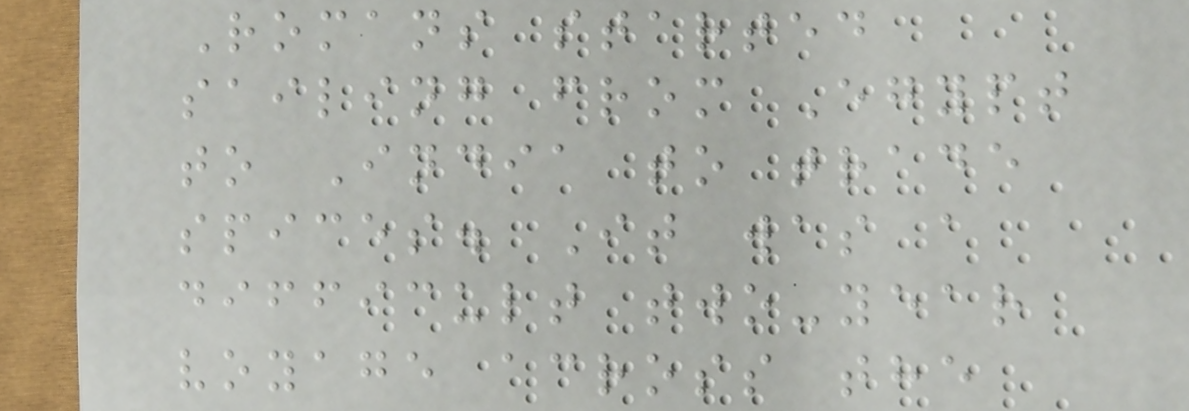Romans started
sailing from Egypt
to India to trade
spices. It was a
difficult two-year
voyage across the
